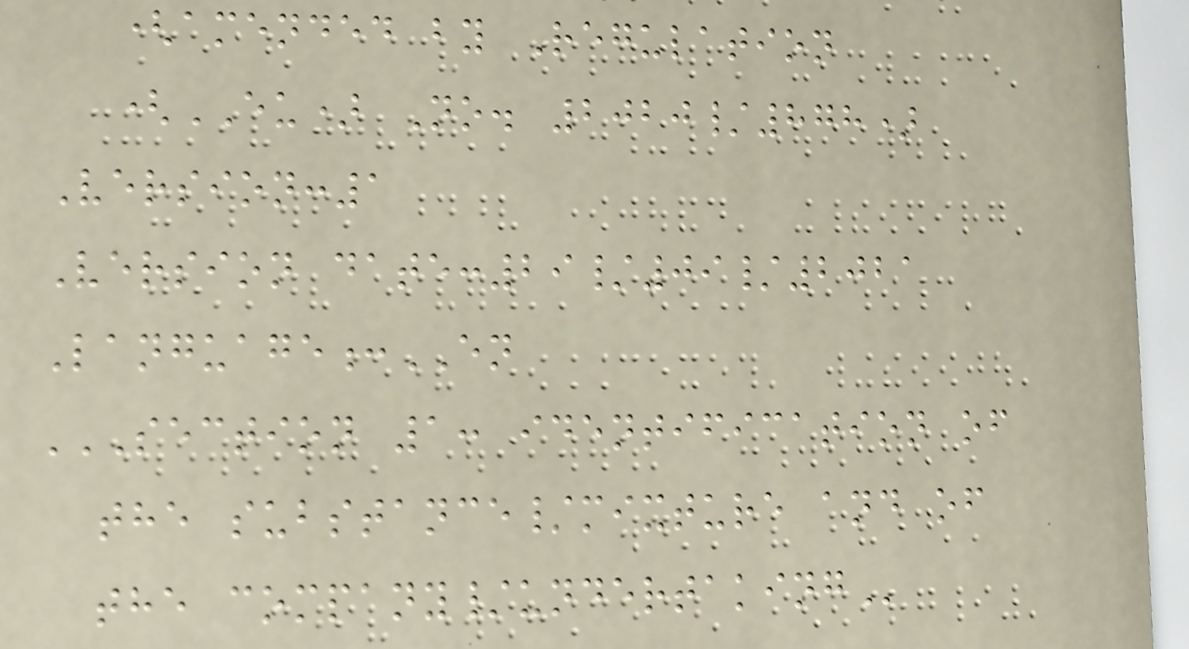(amended by Regulation
(EU) No. 2020/878)
Version:1
Version date:29/09/2021
Language:EN
SECTION 1: IDENTIFICATION OF
THE SUBSTANCE/MIXTURE AND OF
THE COMPANY/UNDERTAKING
